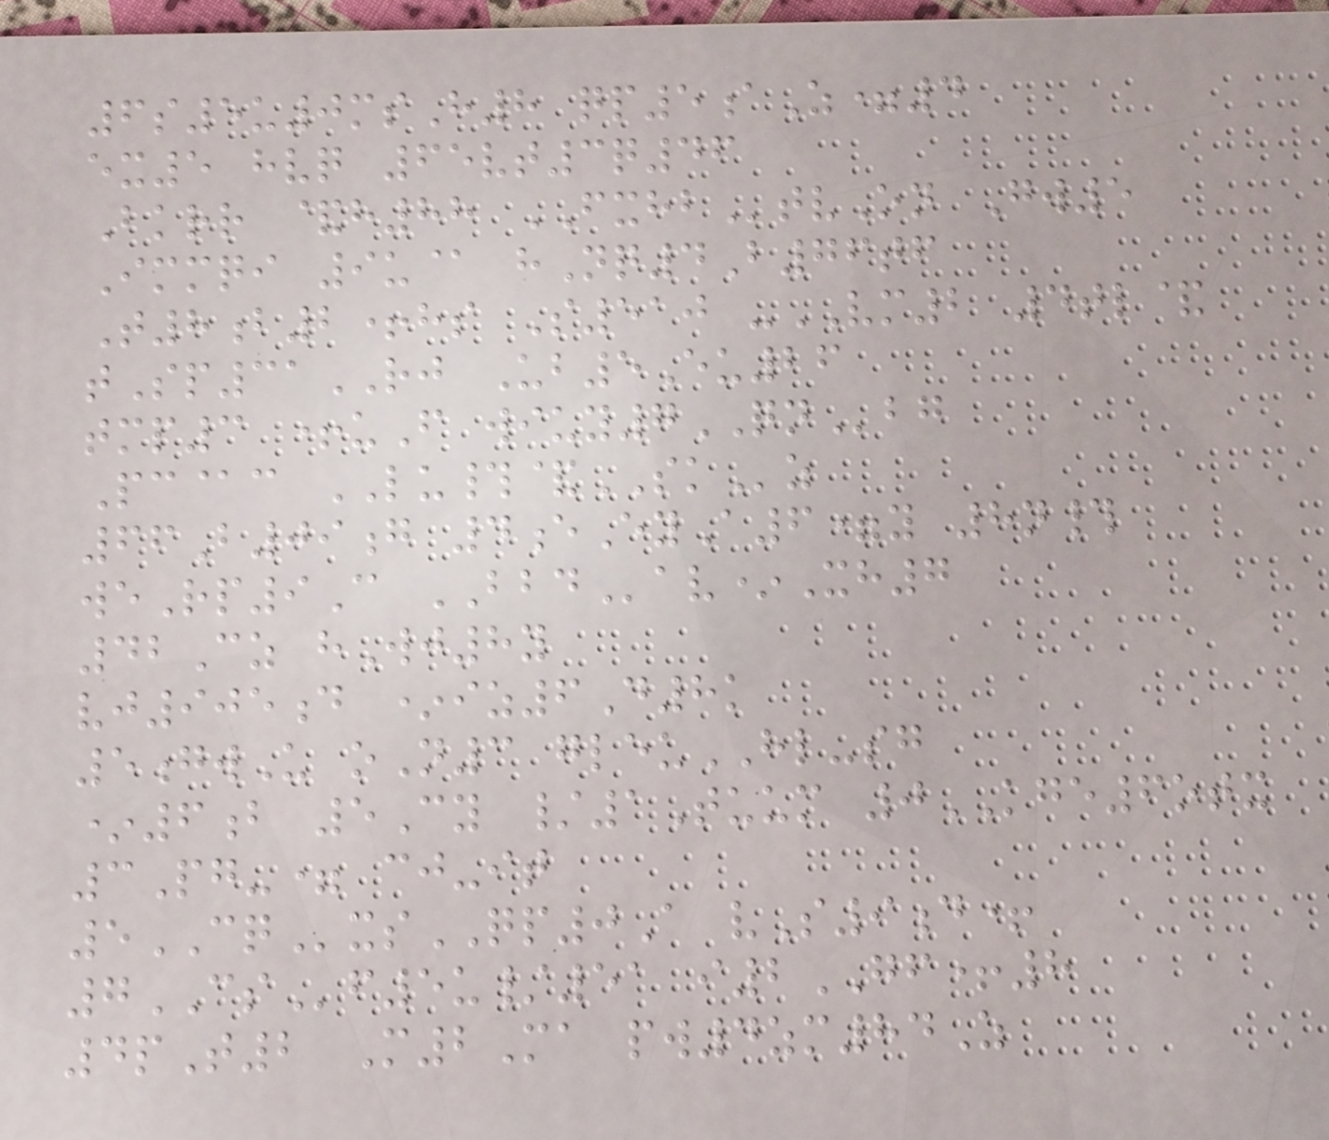6s5u0msH8 qp5aZ=4
ex5 hvq 65vt3q46
Bkrr &h88 FXHBtvOn Gw5
Immqi 9u@ hNq4B76tf
T8b2+hs S510 -VM2 4tl&
tSp31RJ Ub5Eu26
tmp3 +uF wiuy7QNbg
Pc@c LU#&SKz
66B09g 4eEyA6=y 8n#
weRp9C BBDav*Xh7
42Cz hWj8y
vj905d *iz6D8k
5gwU oN3 gleuHL-sg
*6b 5Cy /1Tuum 0KGE6otx
3Pg-= cj-it
5CQxsQP0A vS9d+
7CSf5u/51 i2GF+8
4pT2 M2Ma pw4zm84Z
